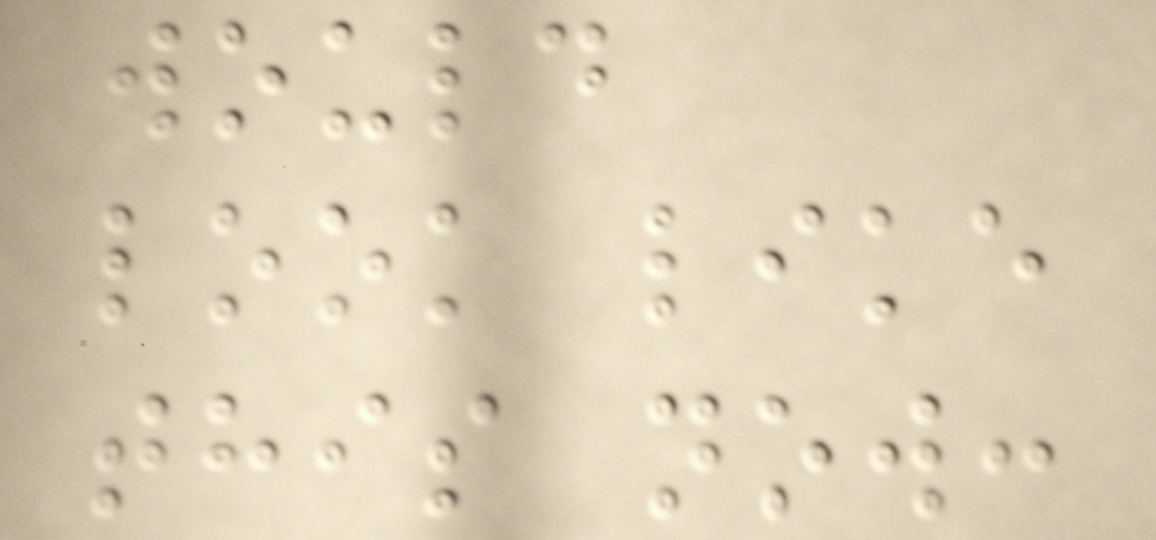would
look like
this now:
